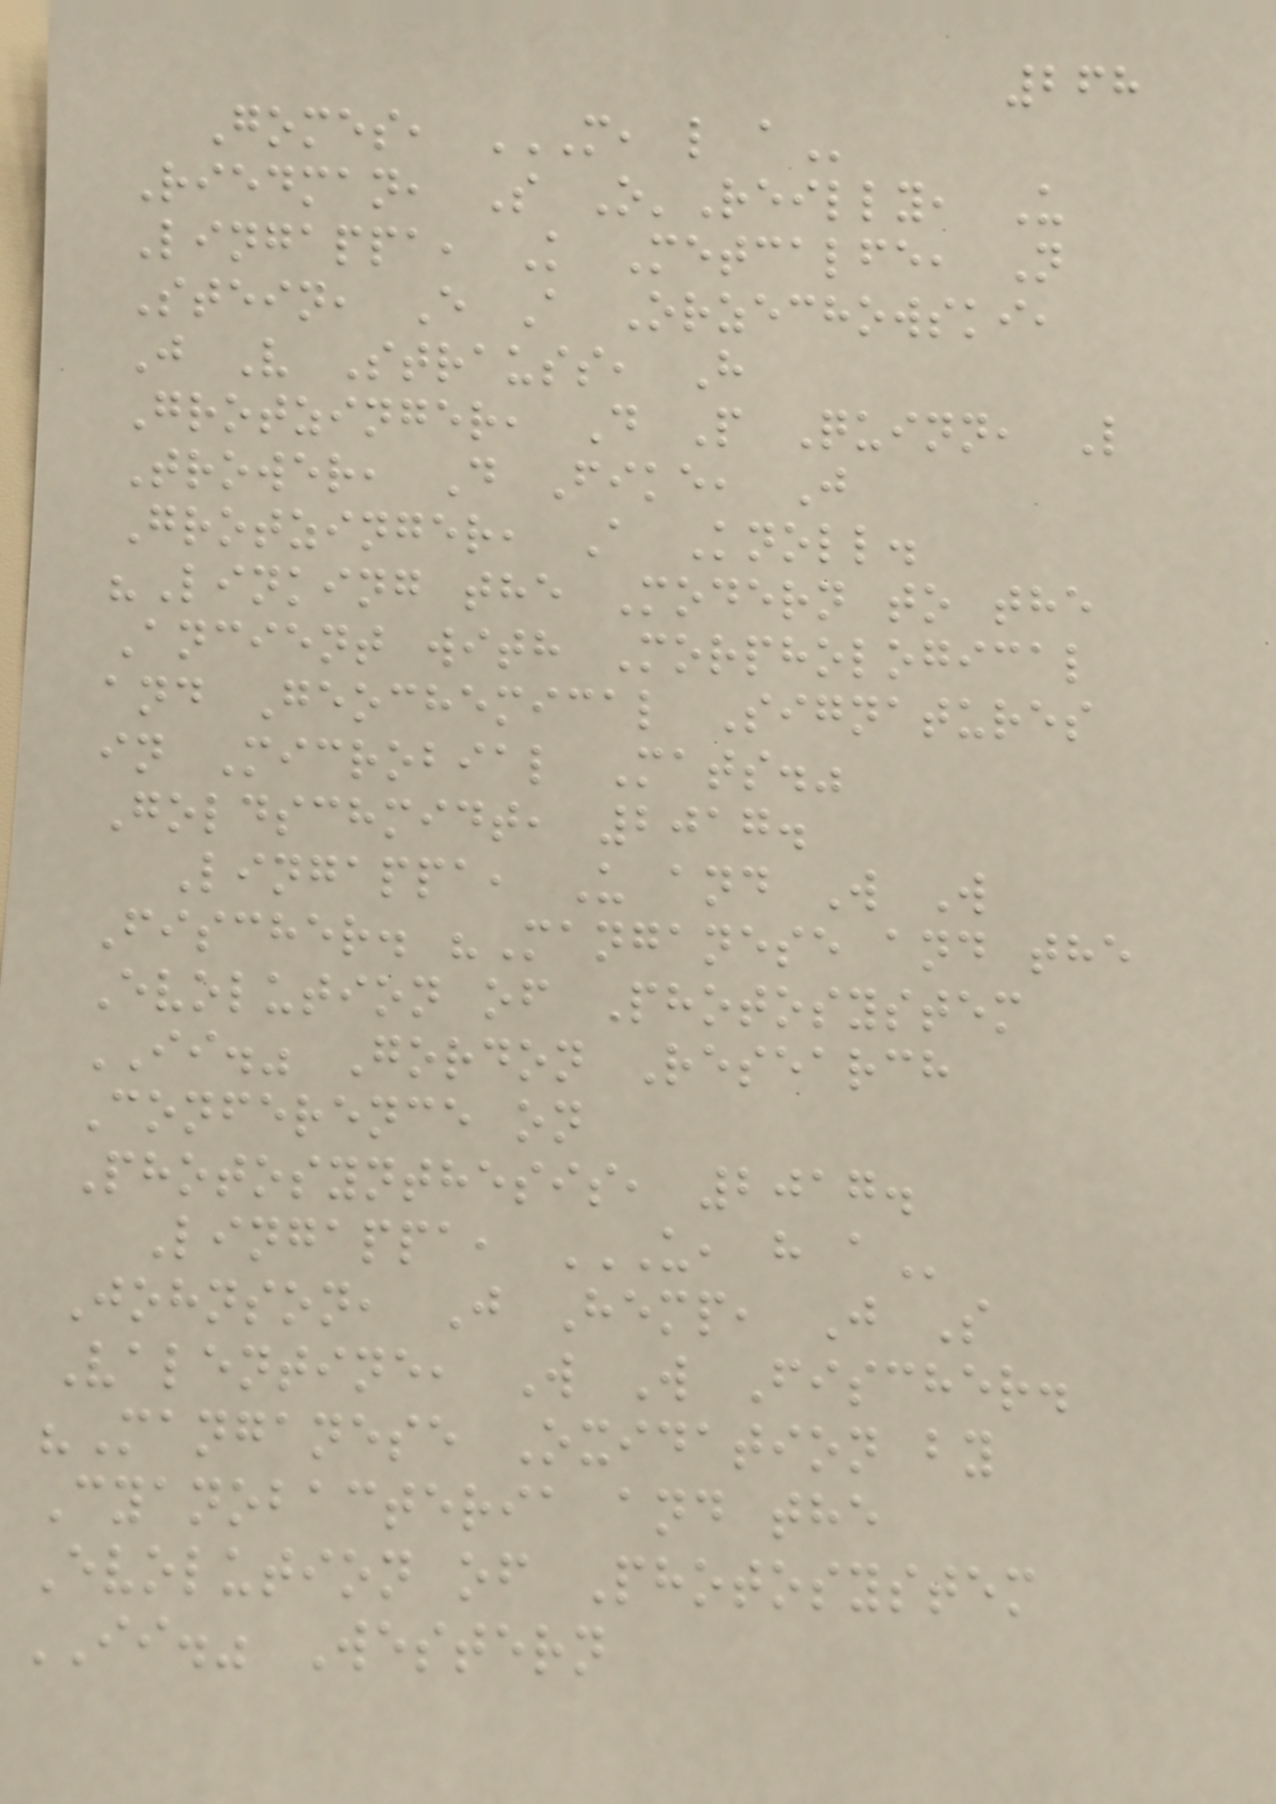268
Gomes, M, L A
Riedman, S O'Reilly, U
Lingappa, K Metcalfe, N
Stein, E A Orzechowski,
J V Strauss, H
Grotzinger, D P Quinn, L
Trower, D Fike, J
Grotzinger, A Knoll.
"Linking the Modern to the
Ancient with Morphological
and Geochemical Signatures
in Microbial Mats."
Goldschmidt, 2017.
Lingappa, U and W W
Fischer. "Manganese and the
Evolution of Photosystem
II." Gordon Research
Conference on
Photosynthesis, 2017.
Lingappa, U, H A
Johnson, J Hemp, J S
Valentine, W W Fischer.
"Manganese Oxidation by
Cyanobacteria and the
Evolution of Photosystem
II." Western
